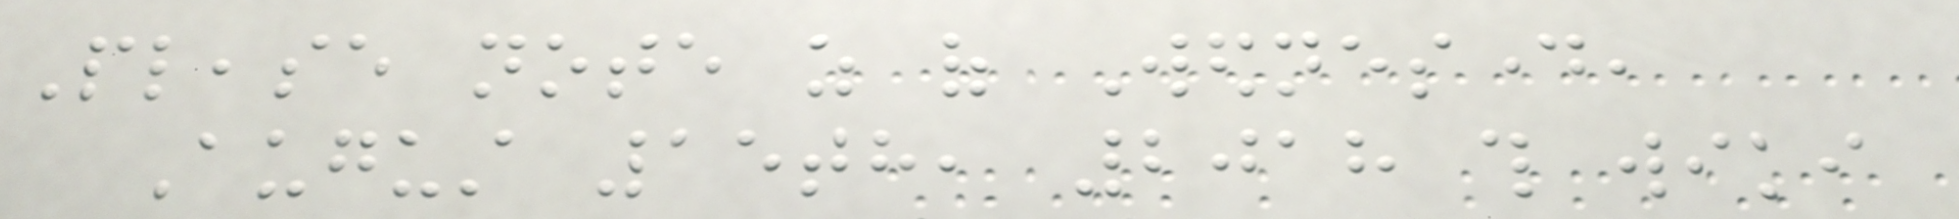Please note as of Wednesday,
August 15th, 2018 this wiki
